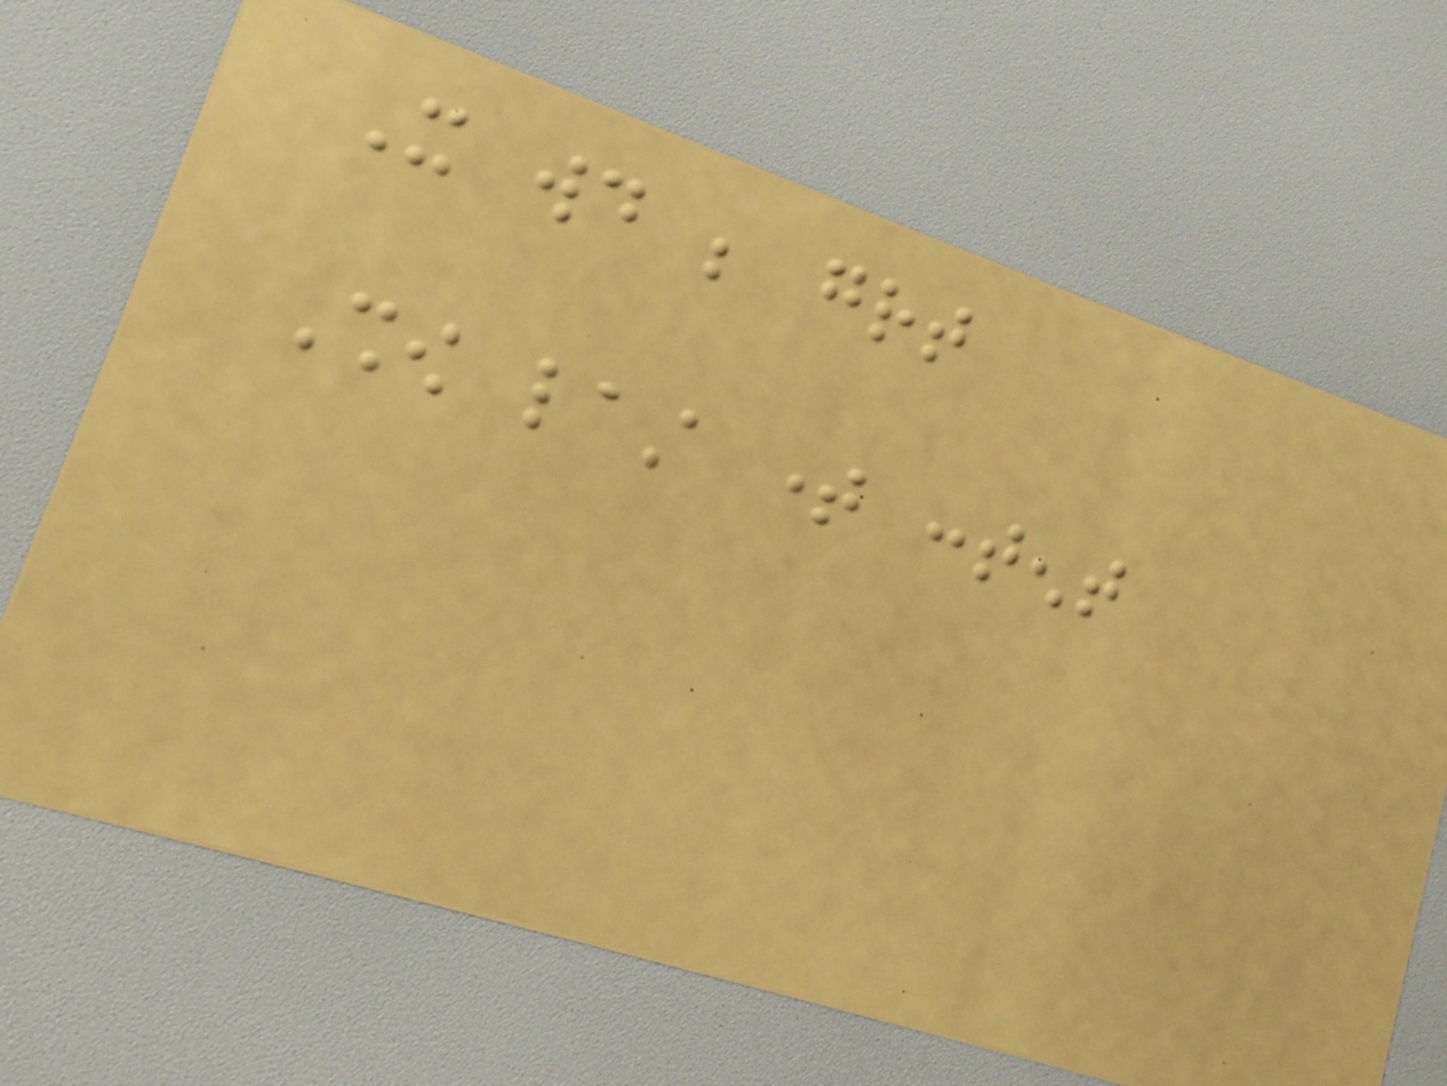It would be great
Show last time content
